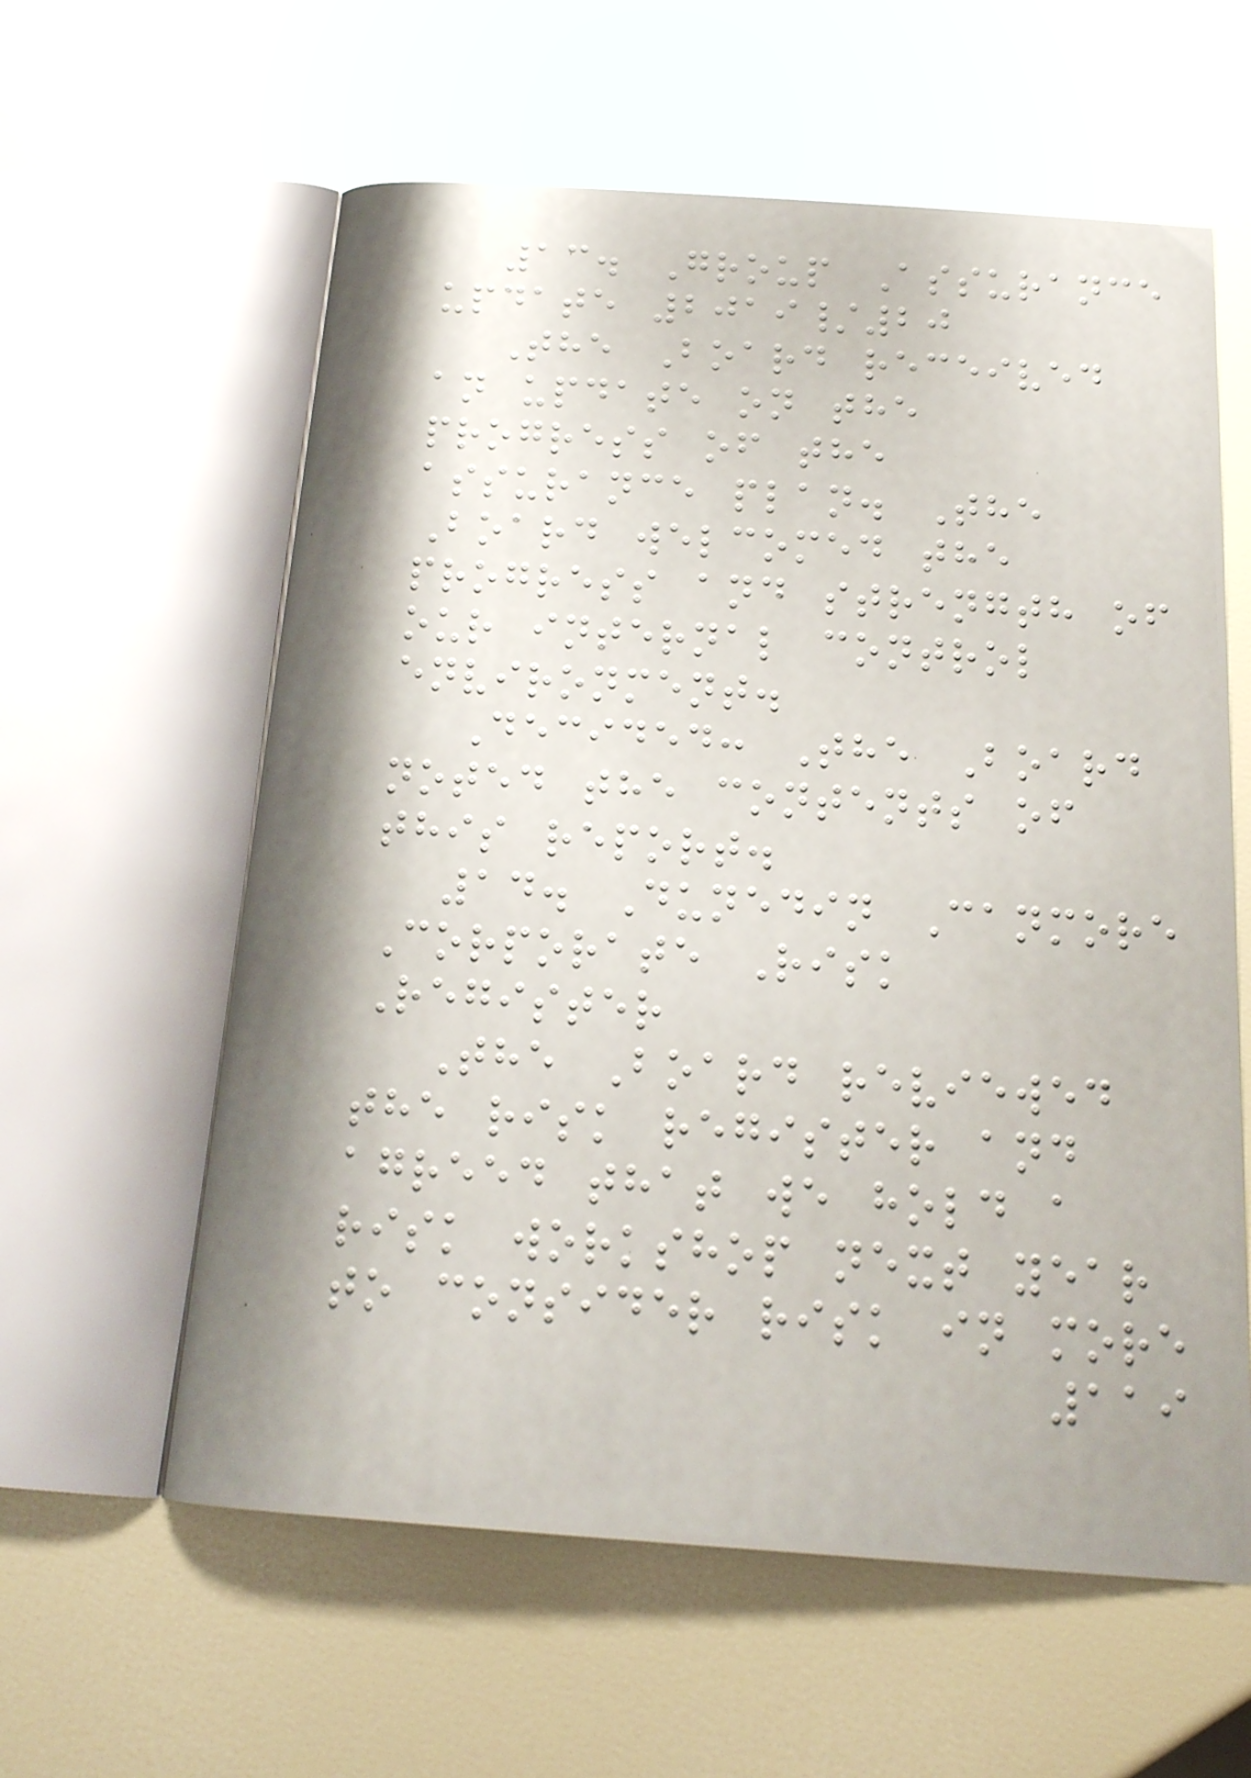13. Group Assurance
update 2019/20
The Board received
an update on the
progress of the
assurance plan. The
Board welcomed the
progress and strength of
our internal control
environment.
Decided: The Board
noted the contents of
this report.
14. Dunedin Canmore
Corporate Risk
Register
The Board reviewed
the risk register and
agreed that we hold a
risk workshop next year
to consider risk in more
119
